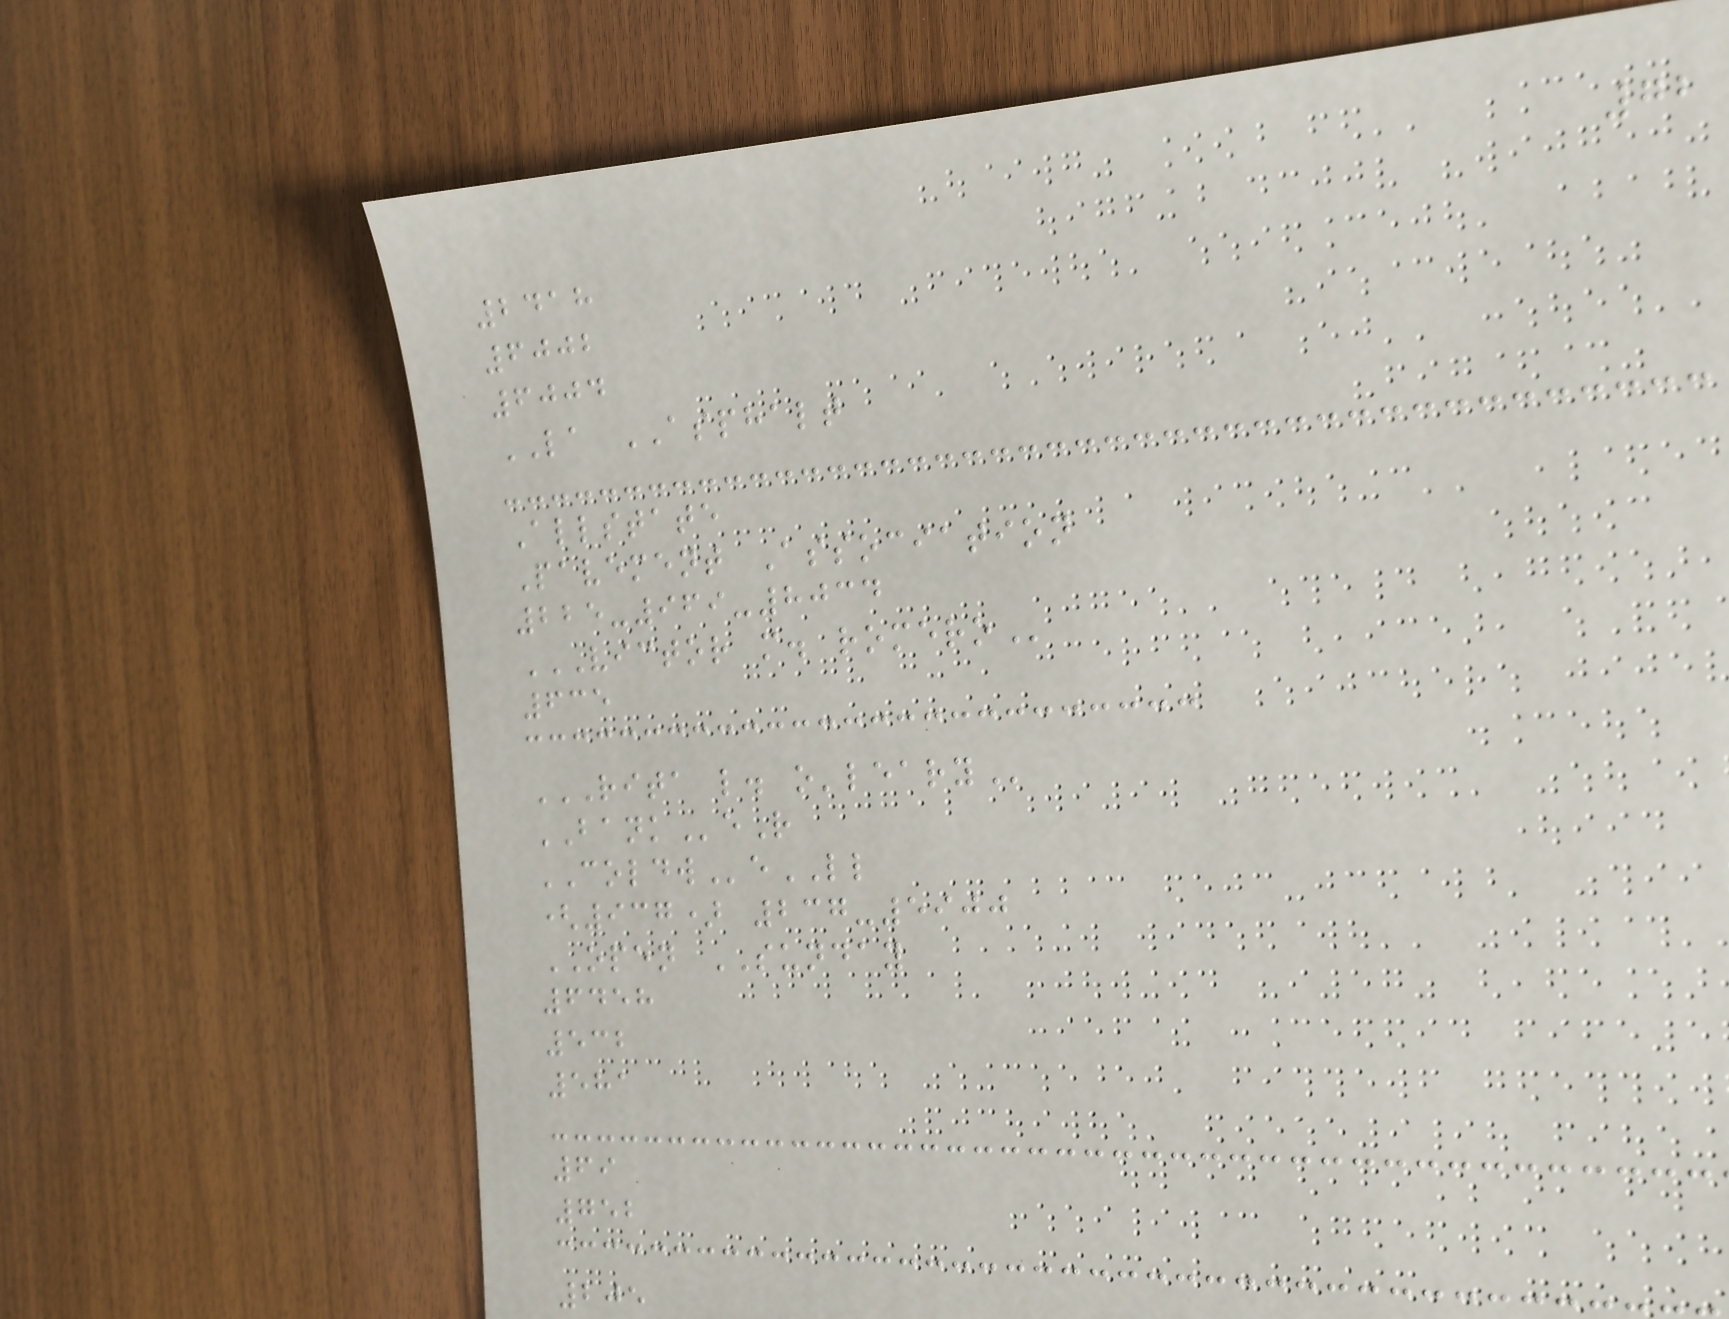72
2418
6002
6004
LA ASPHALT
Allstate
Pavement Association
225-969-8034
VICTOR M. ROMERO
635
RITA L. O'LEARY
BANKeR
COLDWeLL
(937) 237-5900
OPEN SUNDAY
6458
532
581
69
752
205
